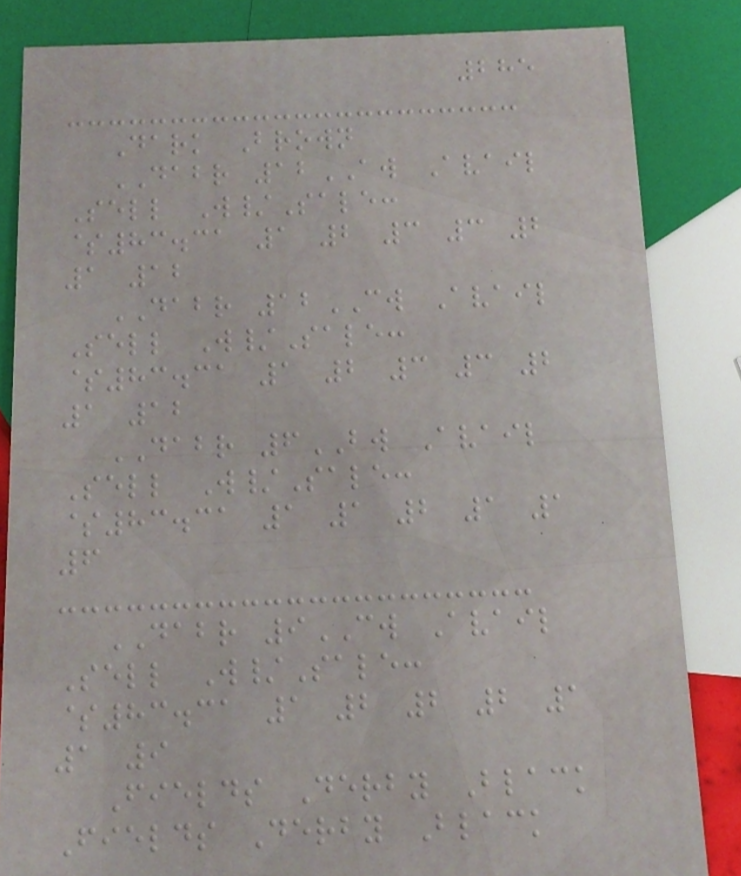285
Dark Brown
DABR 12AW Avail
Sell W/Sale:
$83.31 1 2 3 3 2
1 12
DABR 12CW Avail
Sell W/Sale:
$83.31 1 2 3 3 2
1 12
DABR 6BW Avail
Sell W/Sale:
$83.31 1 1 2 1 1
6
DABR 9CW Avail
Sell W/Sale:
$83.31 1 2 2 2 1
1 9
Fields Derby Black
Fields Derby Black
